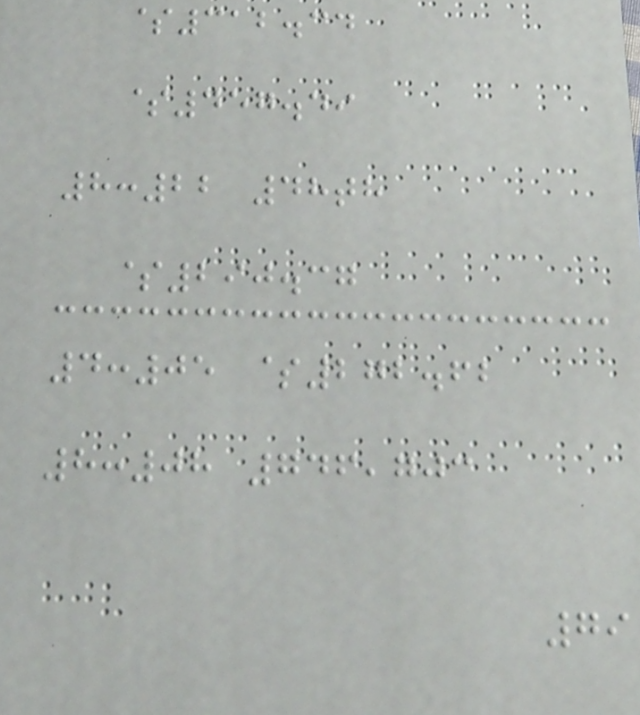$312.34
$457.49
8:22 48th
$290.37
4:05 $272.62
8:08 746,703
79
